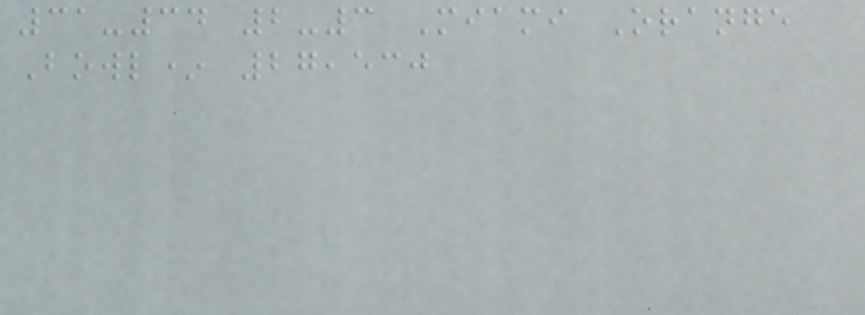31-34 2-3 Miami Orange
Bowl* 27,530
